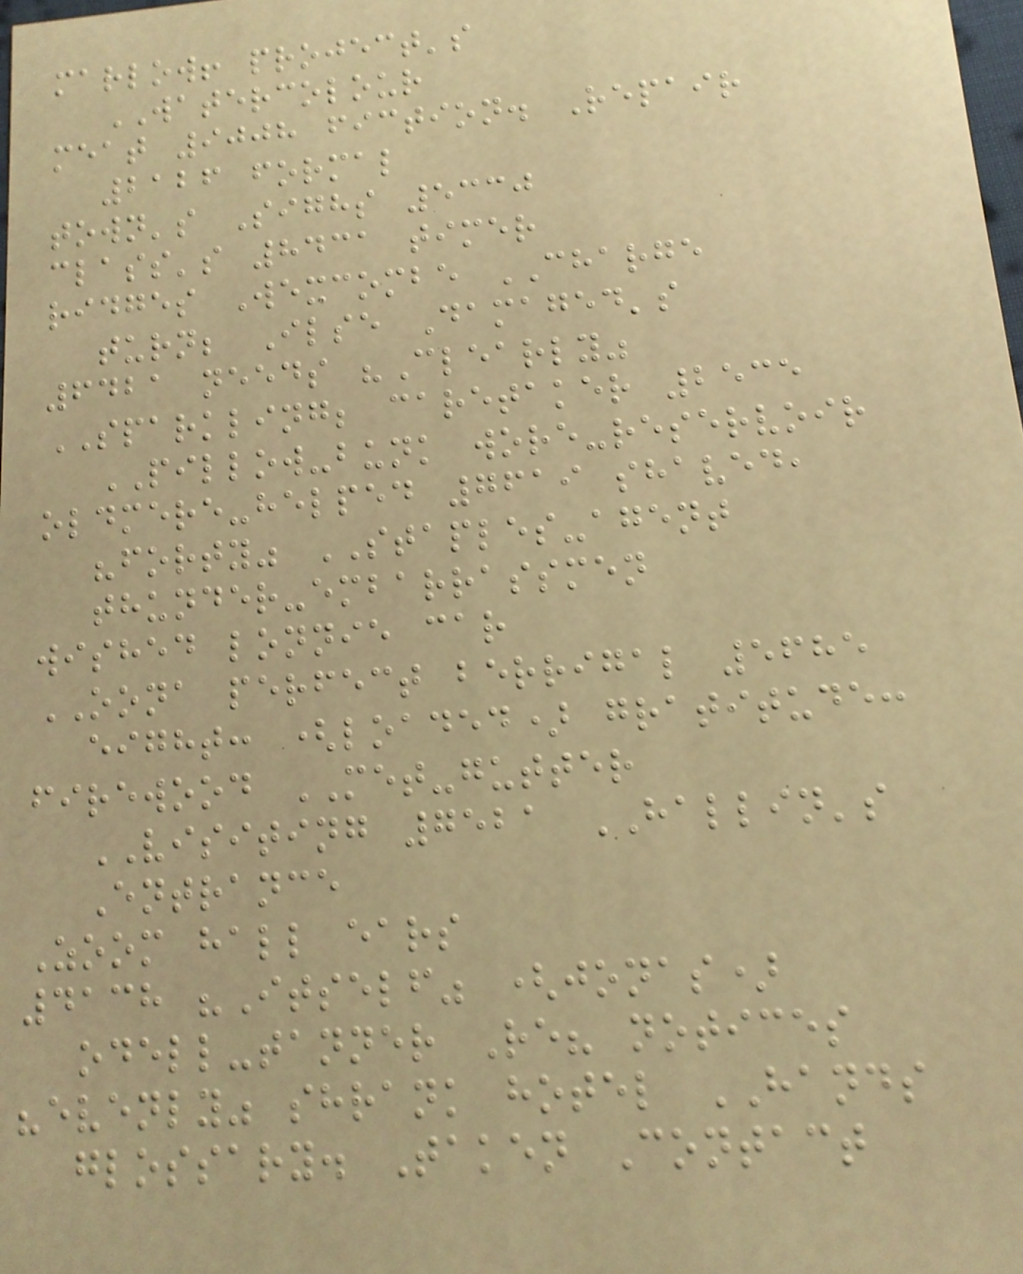marlow! project's
WATERCOLOUR
meat 9008 fiction. Repair
2126 formal
town's Sighs 5330
class's 8431 timer
ridges Wexcombe CHARGE
turn; Ilse Damaged's
6421 needs "Clearly"
SPARKLING; caretaker 2535
PILLOW-bunk wore-reservoir
oldmere-helped 7619 shaved,
"forty" STAPLES-agent
thunder-embarrassmen
wished lonnie car
OONA perfect berrigal 5685
eight: (loaded) gratitude:
firewood MET-gutter
VISITING 7521 HALLIN's
Entrance
Zoom hall ears
4138 "Itself" (jonas)
odell-tanner Re? notices
"evenly" shrank hotel HANDS
glossary. Taken Contact
